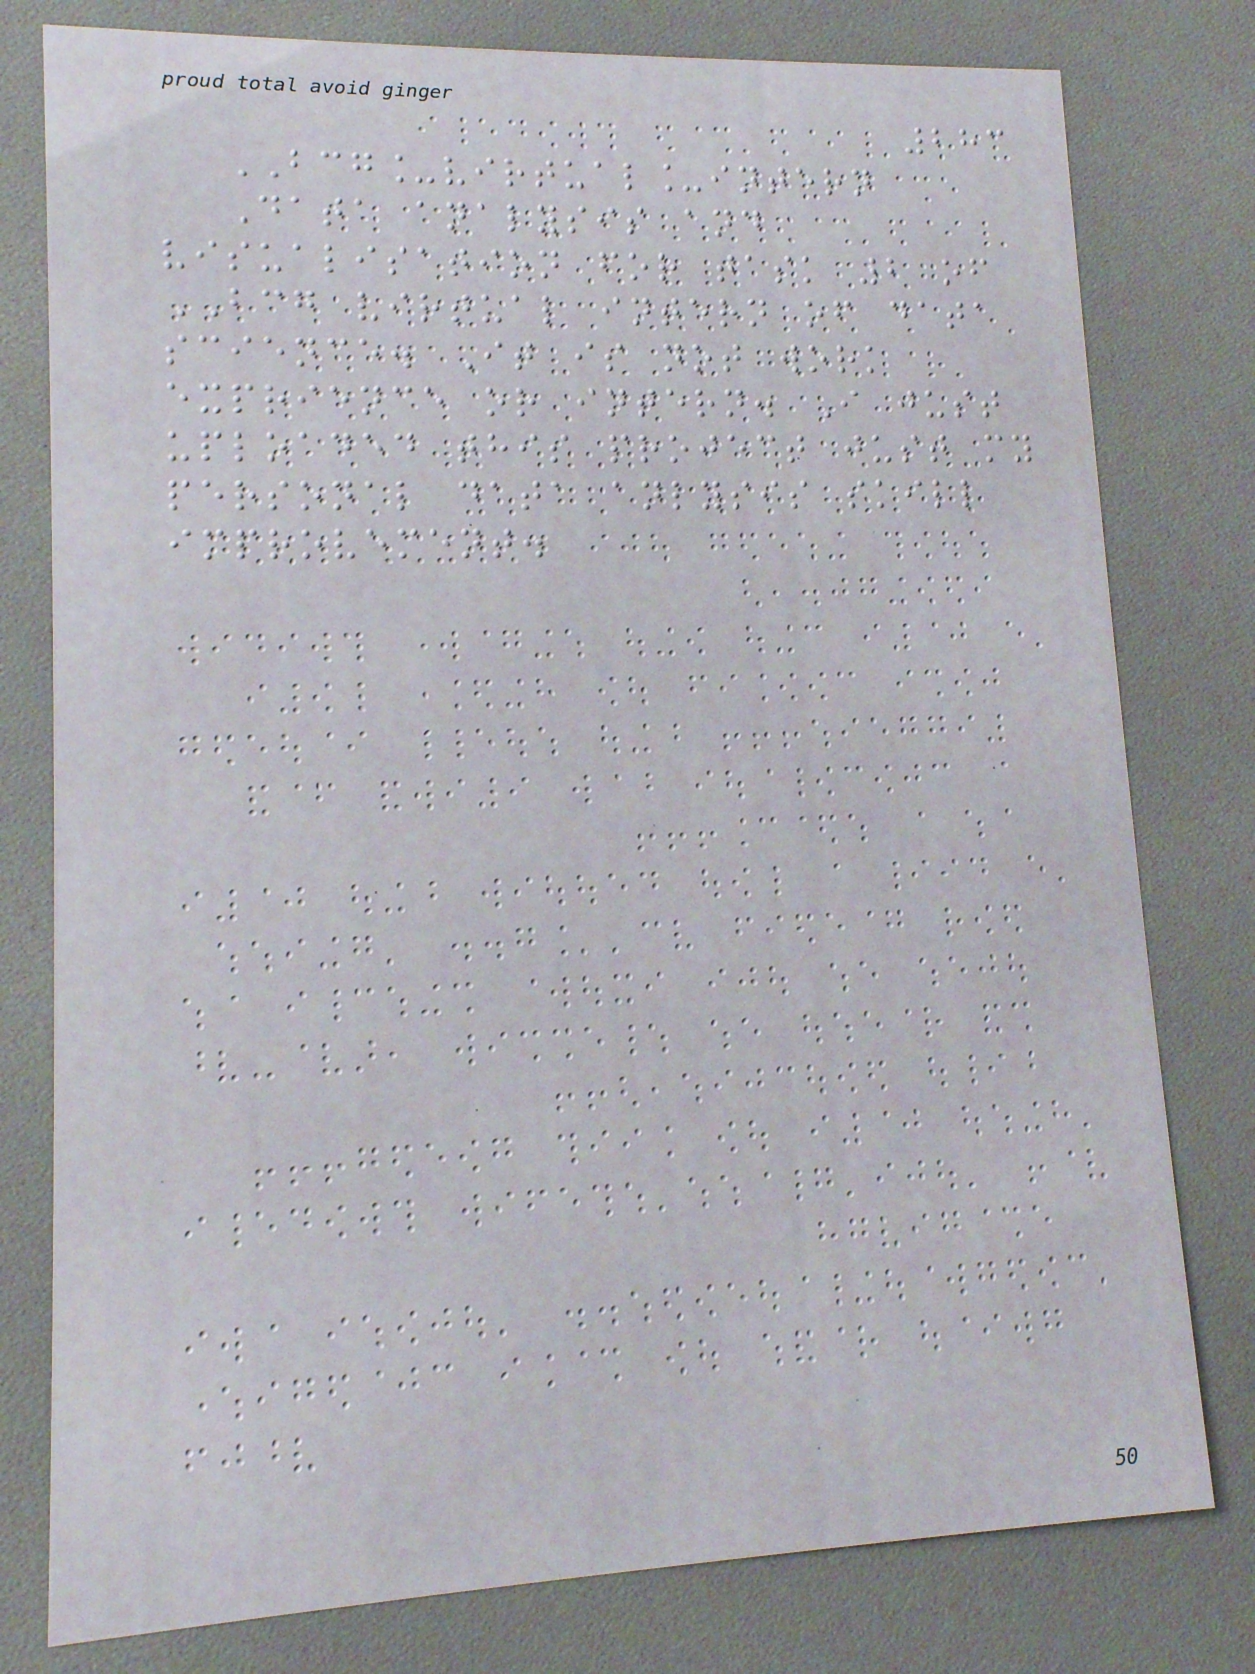283
BCG_virtual_intern
Data analysis and
visualisation for task 2 of
BCG virtual intern of data
science. It is not work
exprience or intern. I just
uploaded this project just my
personal data anlysis skill
improvement.
